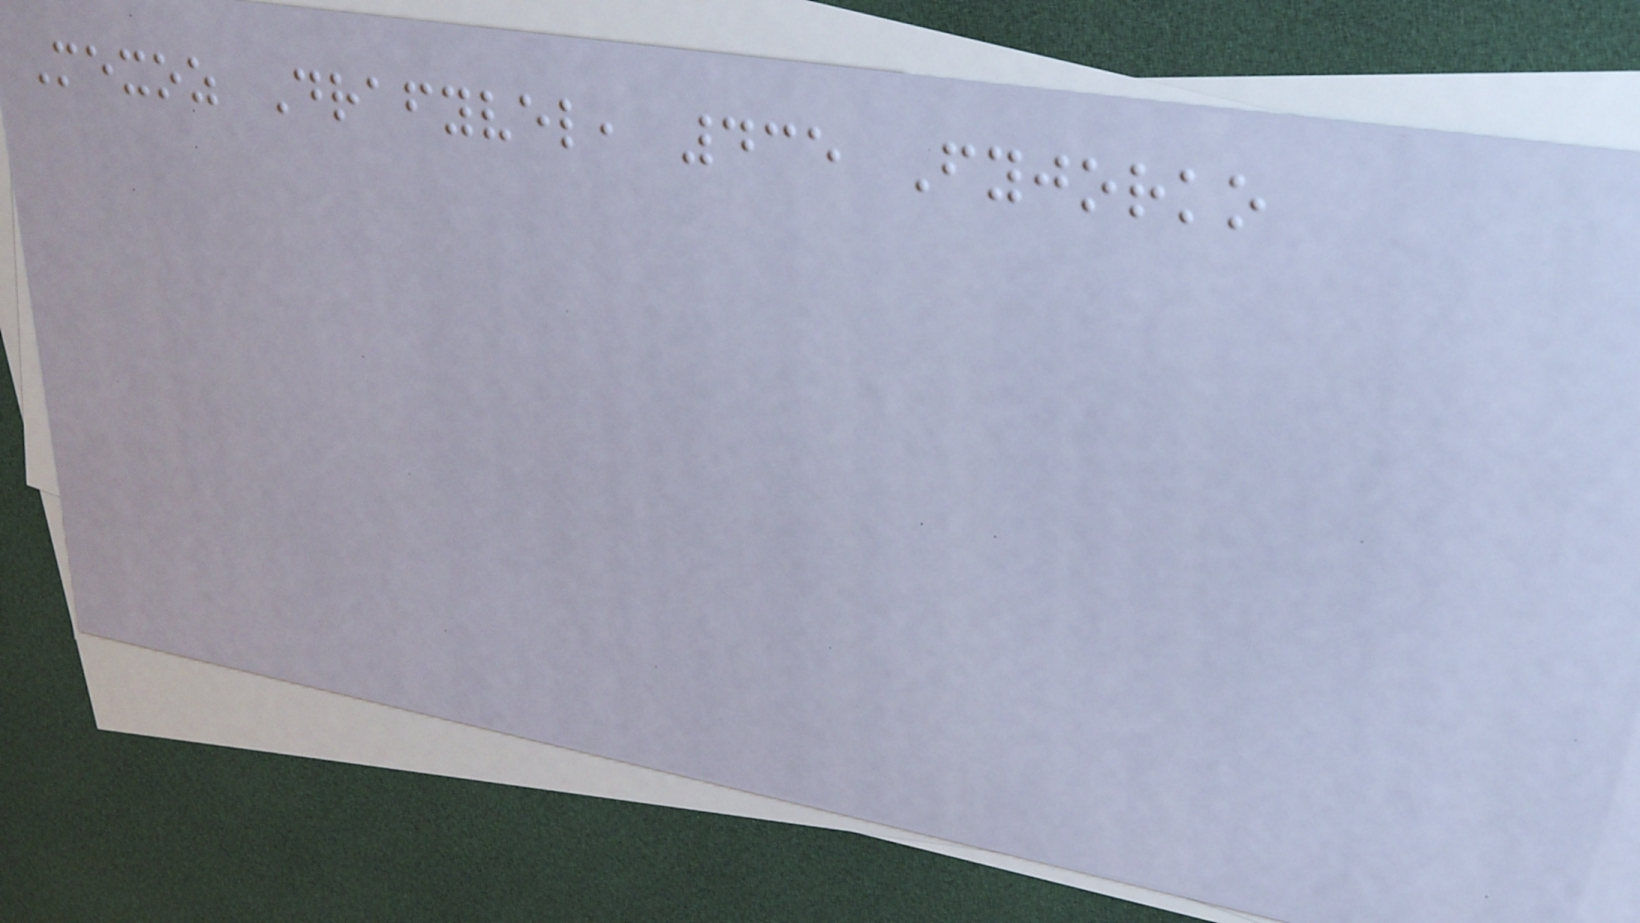Mexoz Drafyvel, 435 Fyjorko
